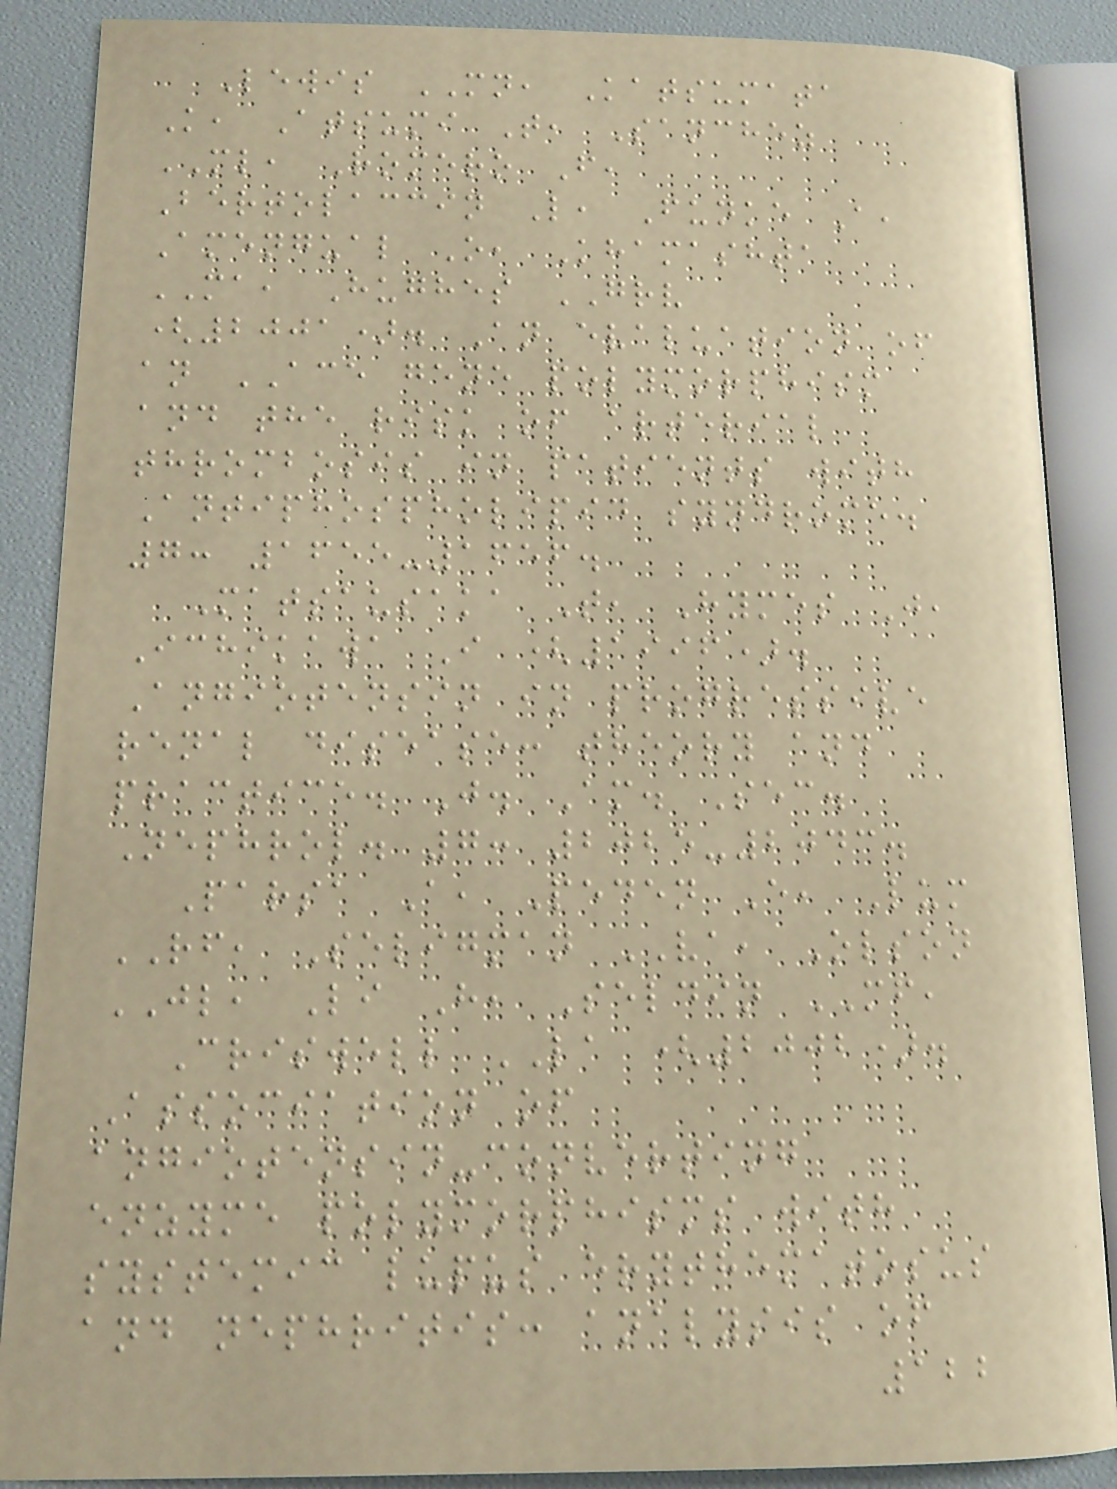Lewis MN, Katsumata
K, Atsumi T, Sanchez
ML, Romero F,
Bertolaccin L, Funke A,
Amengual O, Khamashta
MA, Hughes GRV
(2001). An evaluation of
an ACE gene polymorphism
and the risk of arterial
thrombosis in patients with
Antiphospholipid syndrome.
7: 1655-1656.
Matsausaka T, Hymes J,
Ichikawa I (1996).
Angiotensin in progressive
renal disease: theory and
practice. J. Am. Sec.
Nephrol. 7: 2025-2043.
Parsa A, Peden E, Lum
RF, Seligman VA, Olson
JL, Li H, Seldin MF,
Criswell LA (2002).
Association of
angiotensin-converting
enzyme polymorphisms with
systemic lupus erythematosus
and nephritis: analysis of
122
